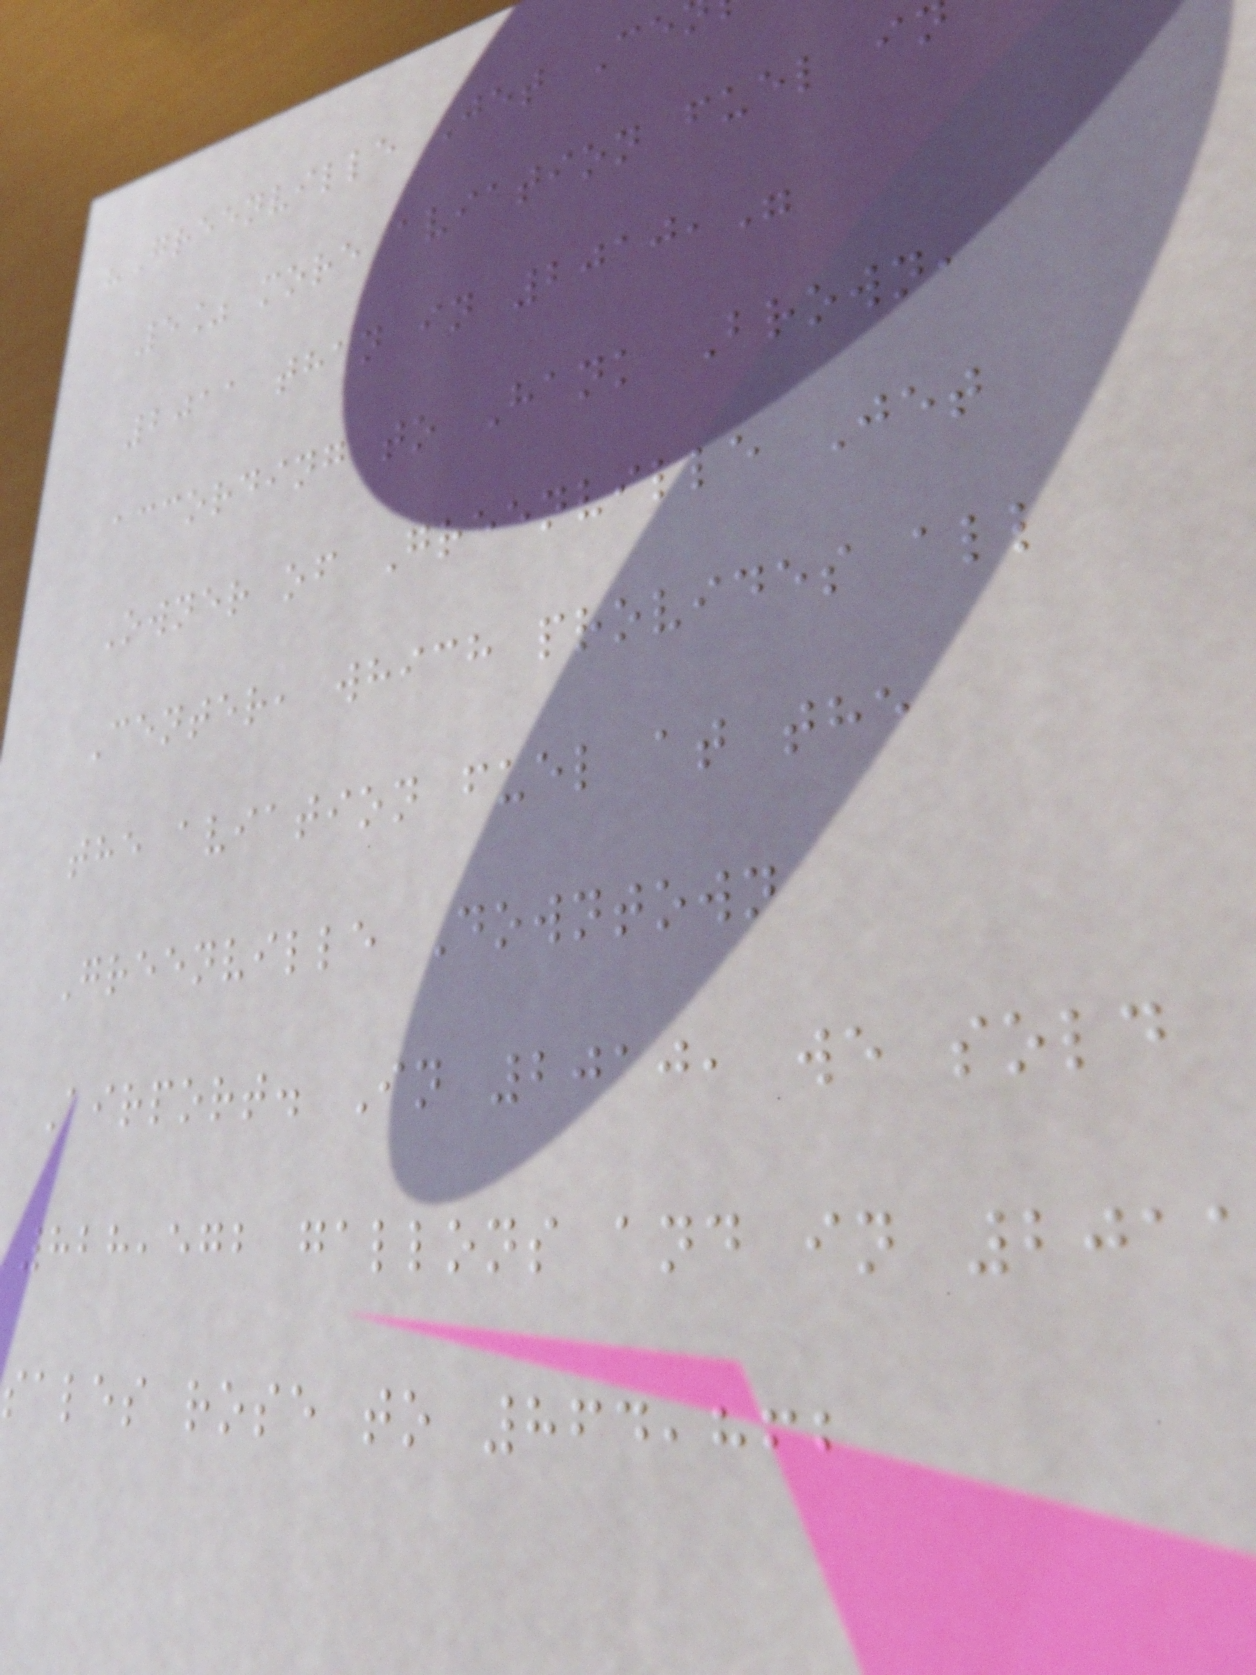"Greenville Jet Ce
5% more aviation fuel i
2011 than in 2010,"
according to Hank Brown,
Owner of Greenville Jet
Center, which provides all
the aviation fuel at the
Greenville Downtown
Airport. In 2010, we sold
828,572 gallons and in 201
sales rose to 864,862
